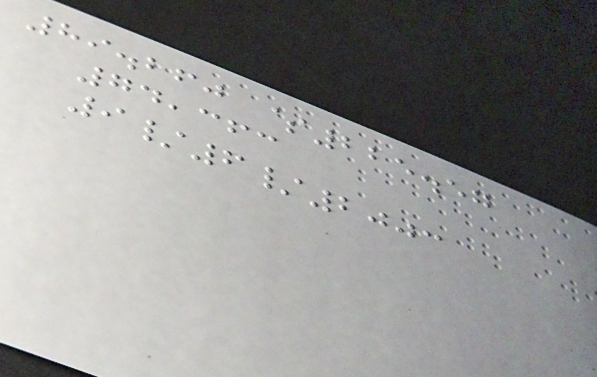89.260 $225.57
74,363
9/6/2003
